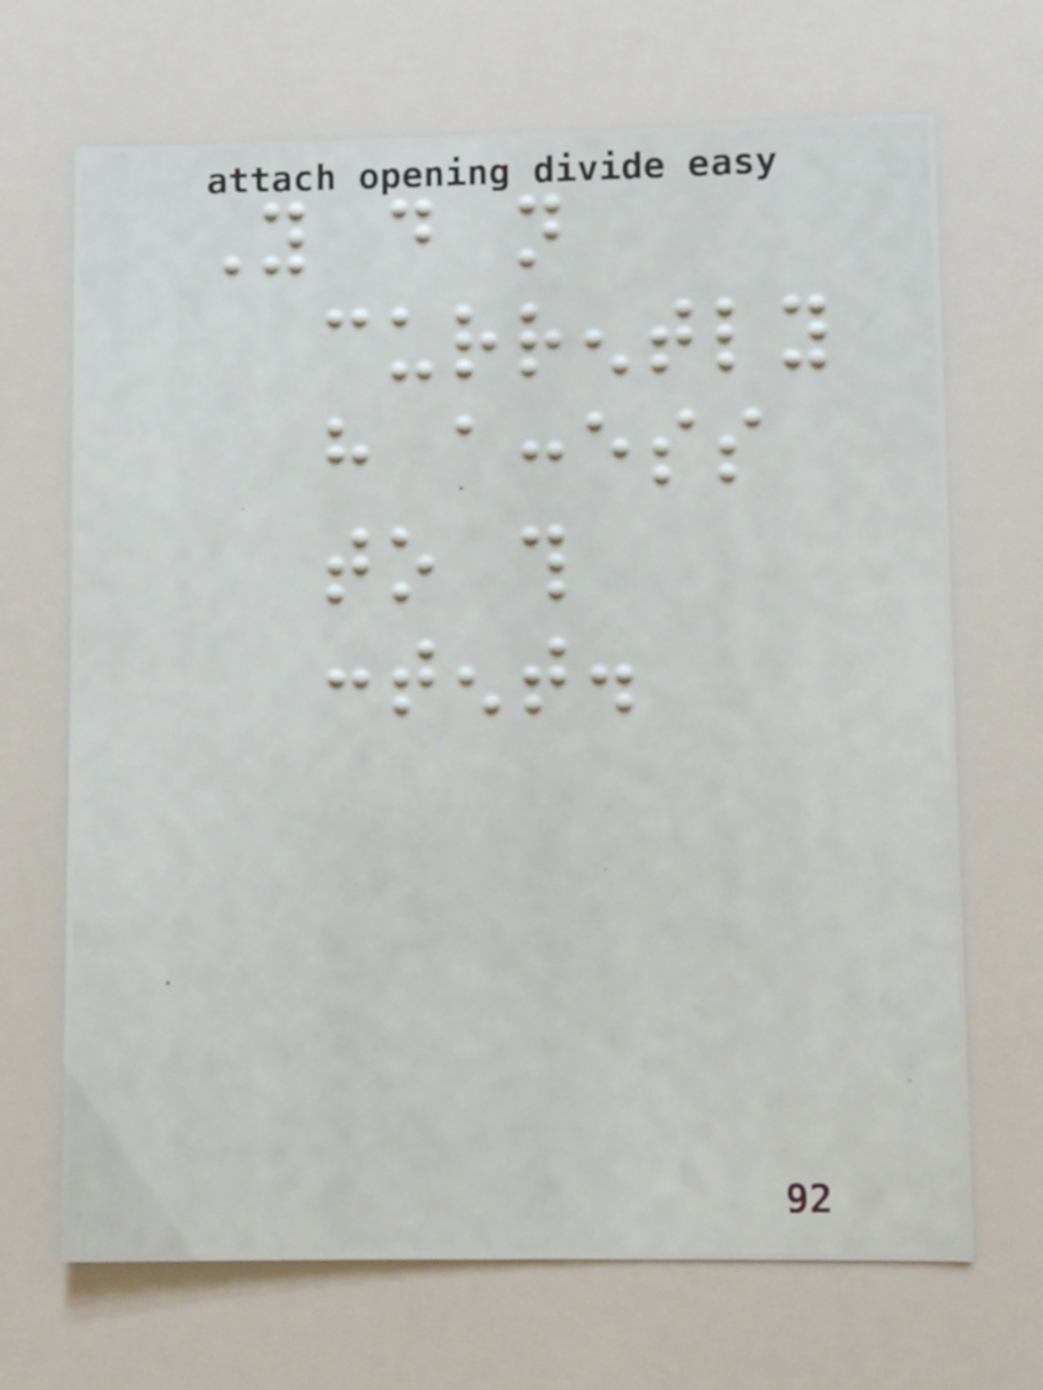You do not
currently
have access
to this
content.
